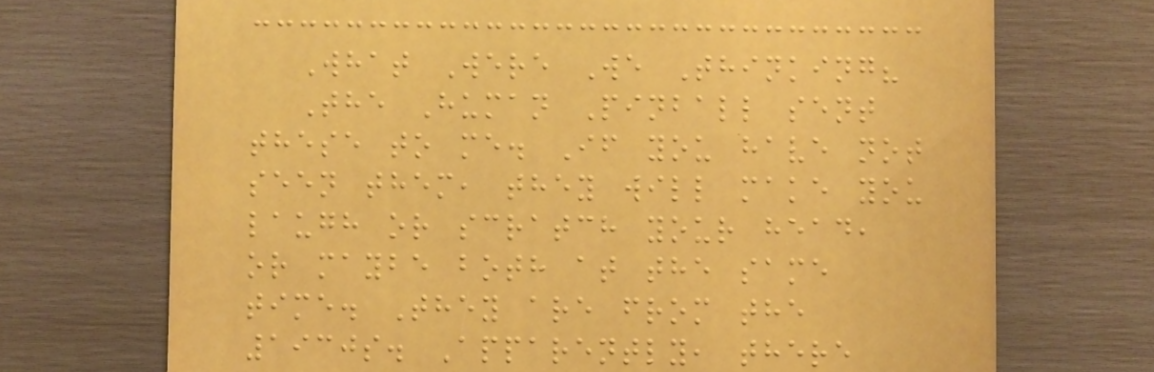What Were We Thinking?
The Human Pinball sent
these to me. If you have not
seen them, they will make you
laugh or scratch your head,
or maybe both at the same
time. They are from the
1930s. Apparently, there
